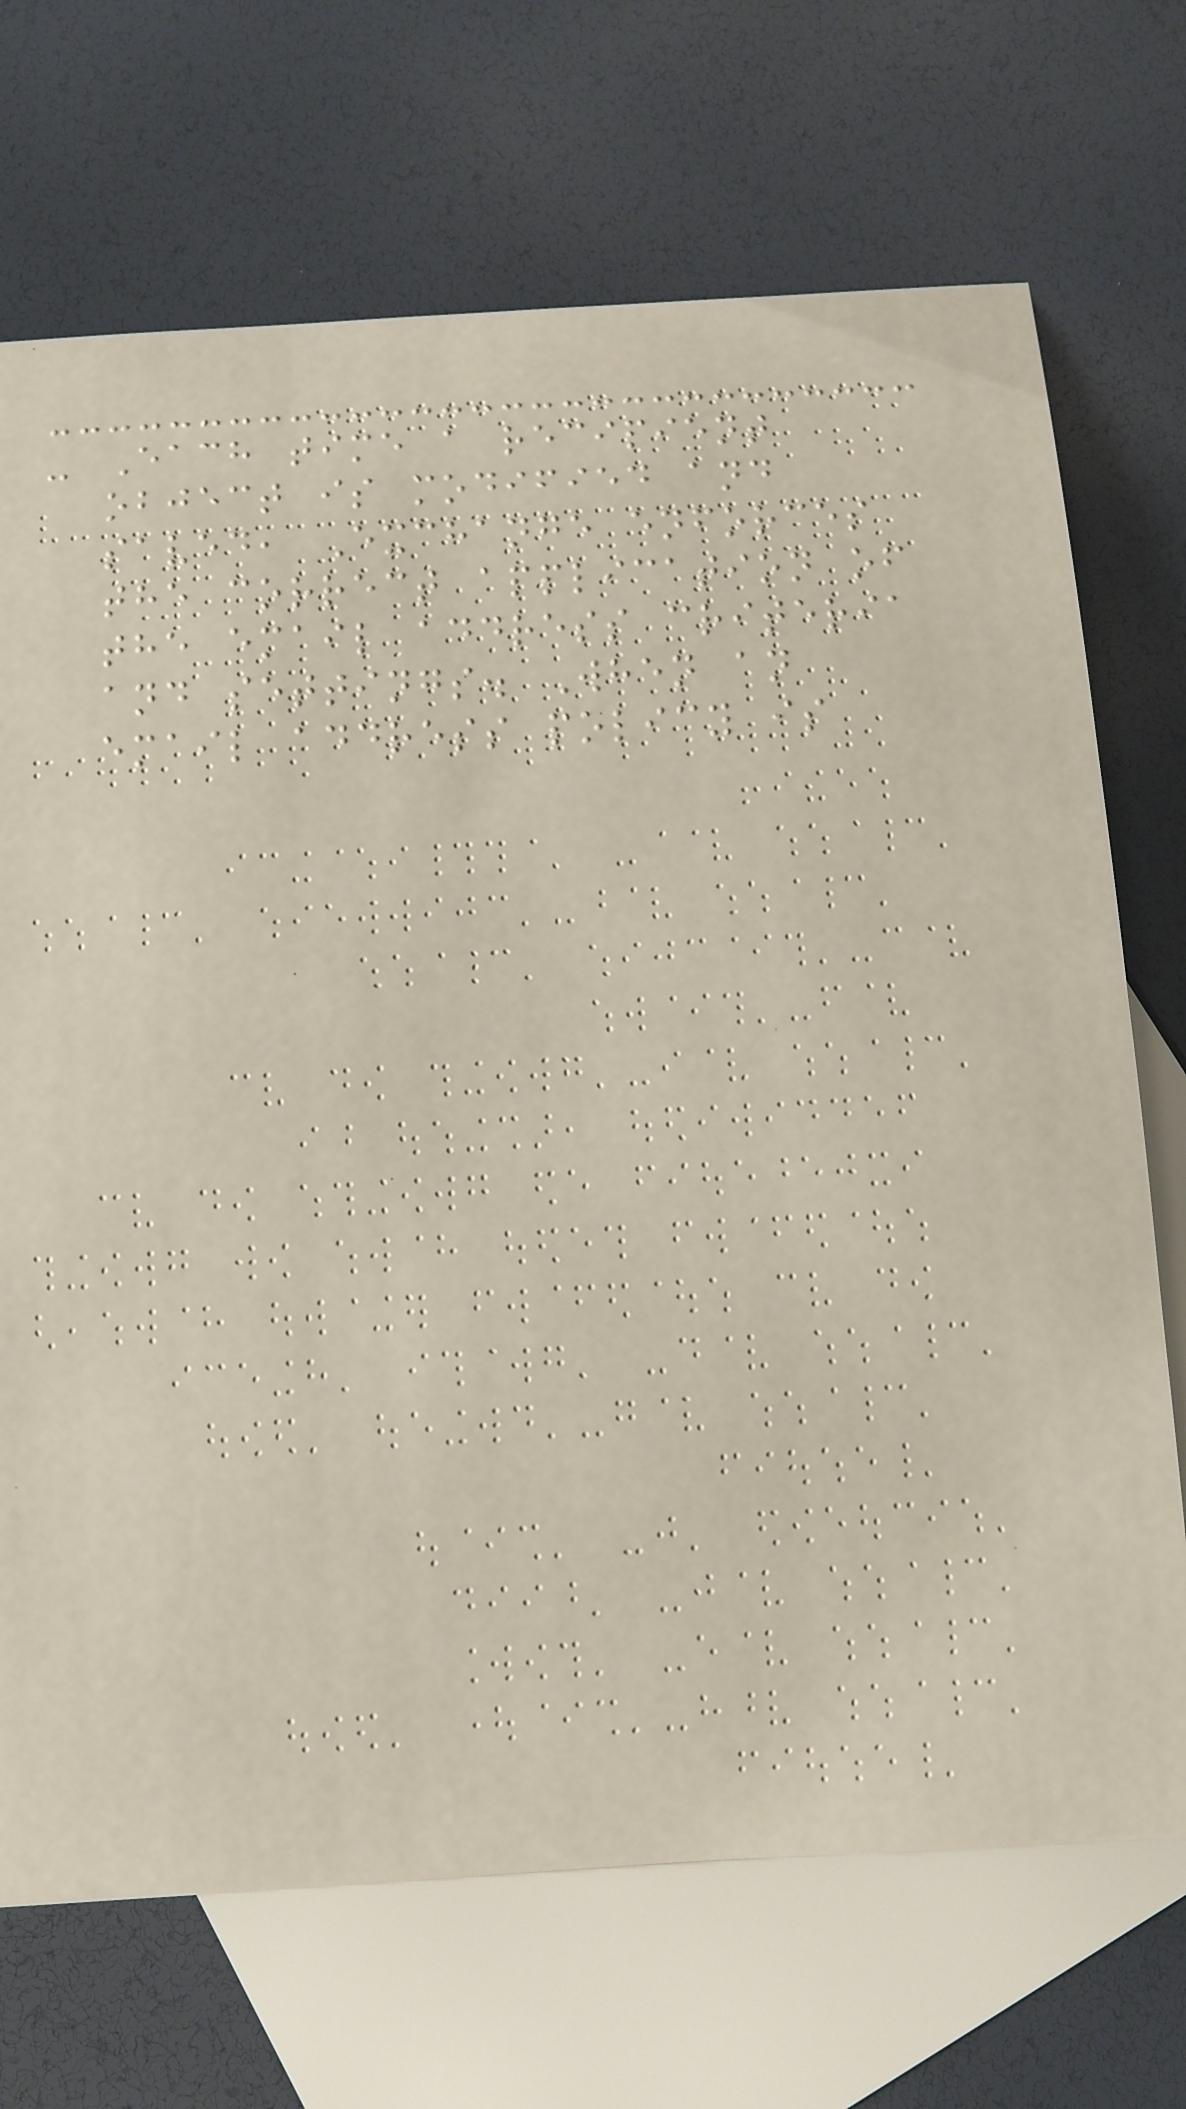- Each time a recipient
object is modified and
saved, Exchange enforces
the correct application of
the email address criteria
and settings. When an
email address policy is
